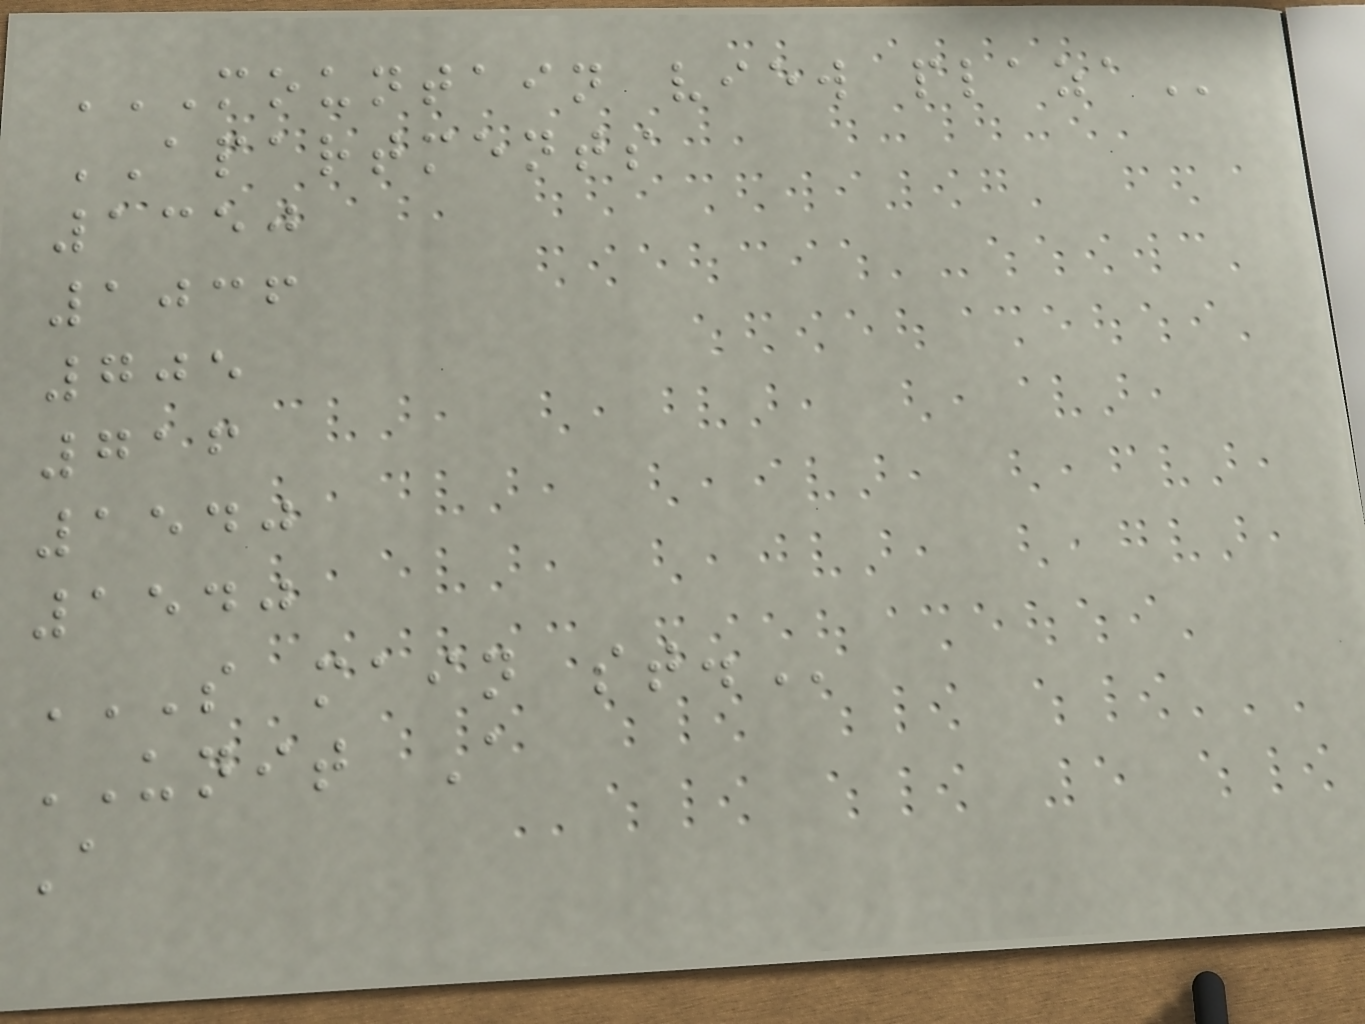MOUNTAIN VIEW PLAZA
APARTMENTS
1350
1036
705
716
1540
1540
S MAIN ST.
UNIT A
A
